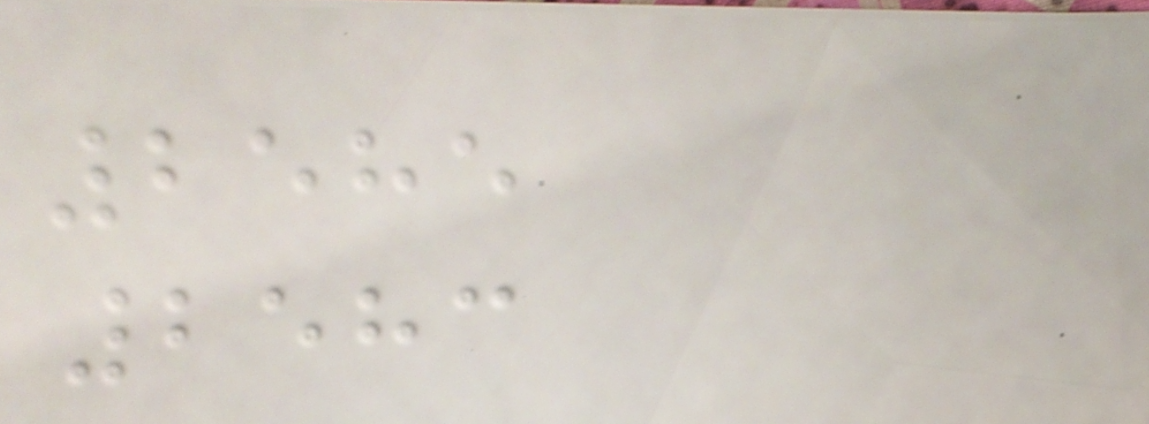2585
2583
